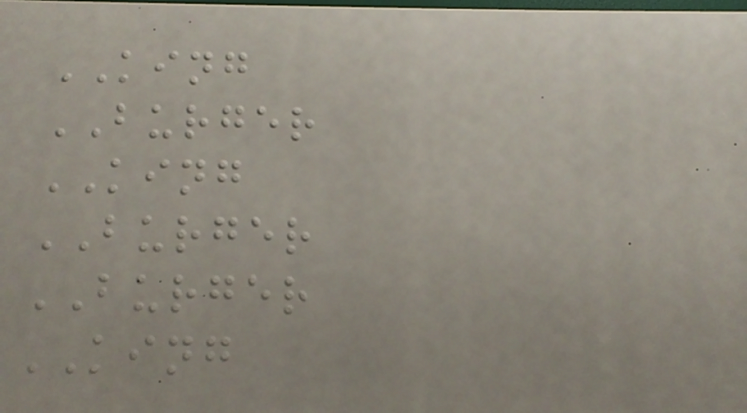KING
BURGER
KING
BURGER
BURGER
KING
